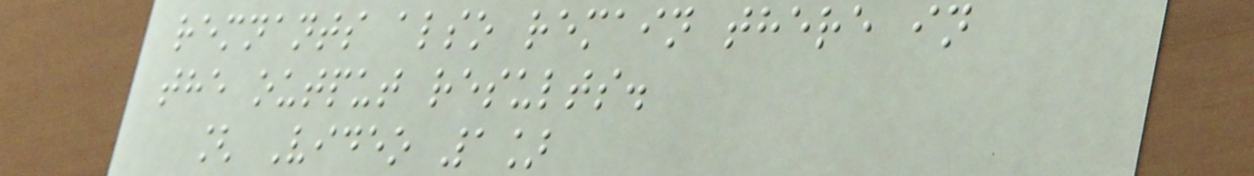remnants also remain there in
the output results.
[ Video 1]
